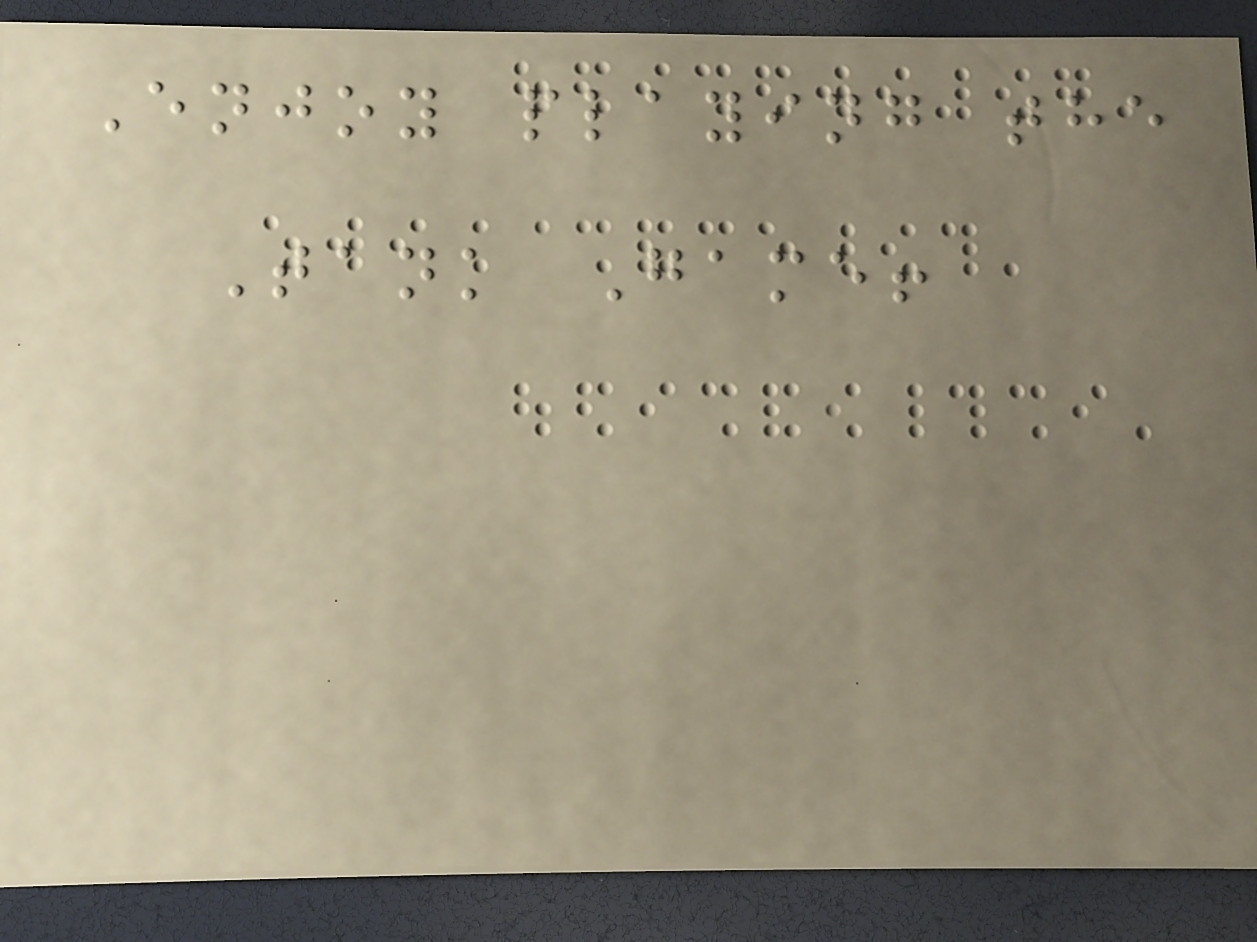Enjoy playing the
Tank Game!
